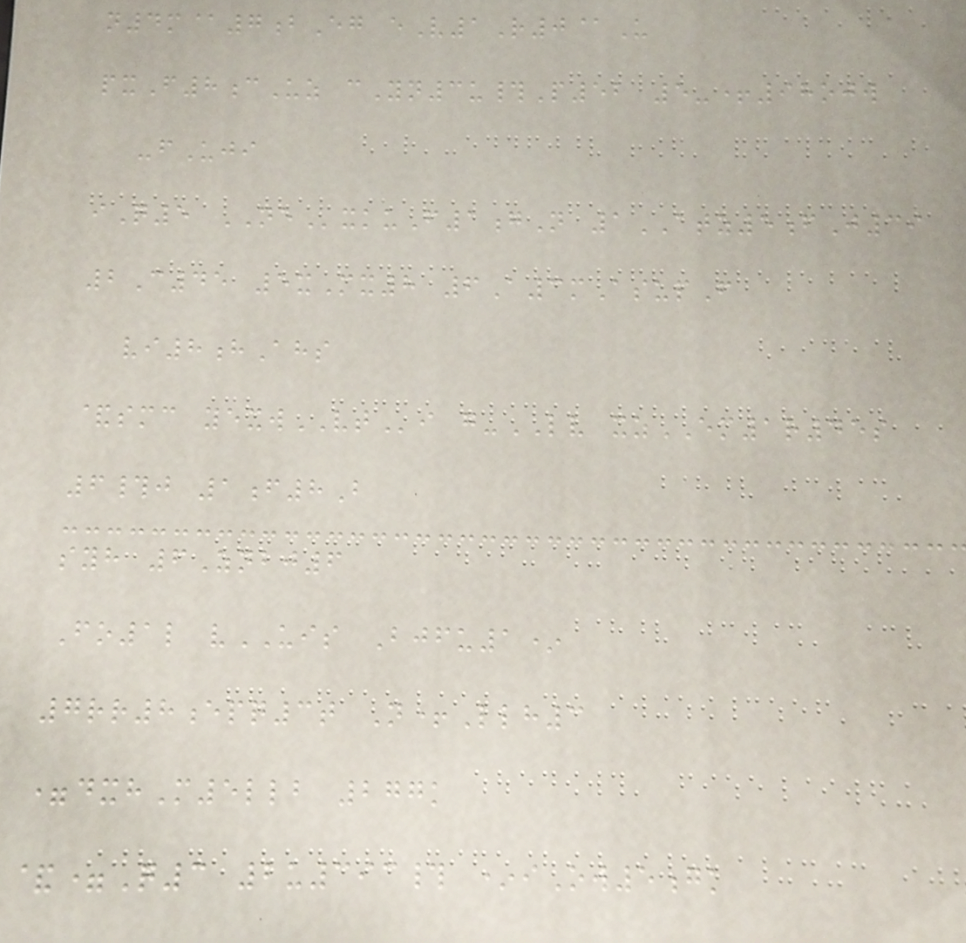n4m@7bEg eV1R0@U
pxF8cUz cYn3u#P52 5-+98ojw
-fUji
iQ5 NExkuF1gN 1ATZ5fJ39
2C45 5xMx8 6A3mAsupF
vi8hAhs
&smc yexwVTi g-LV xzEM1r45s
6#j 1f8B
syh 6Znbj6
Fo1l vUIS Bjfu1*
7rr8epq3t N+Llh3
=dxhM5llb 277k
&=Q3 2u393# *iOw5gk
